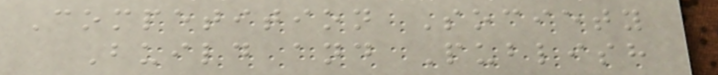Competition Society
Build and Publish
